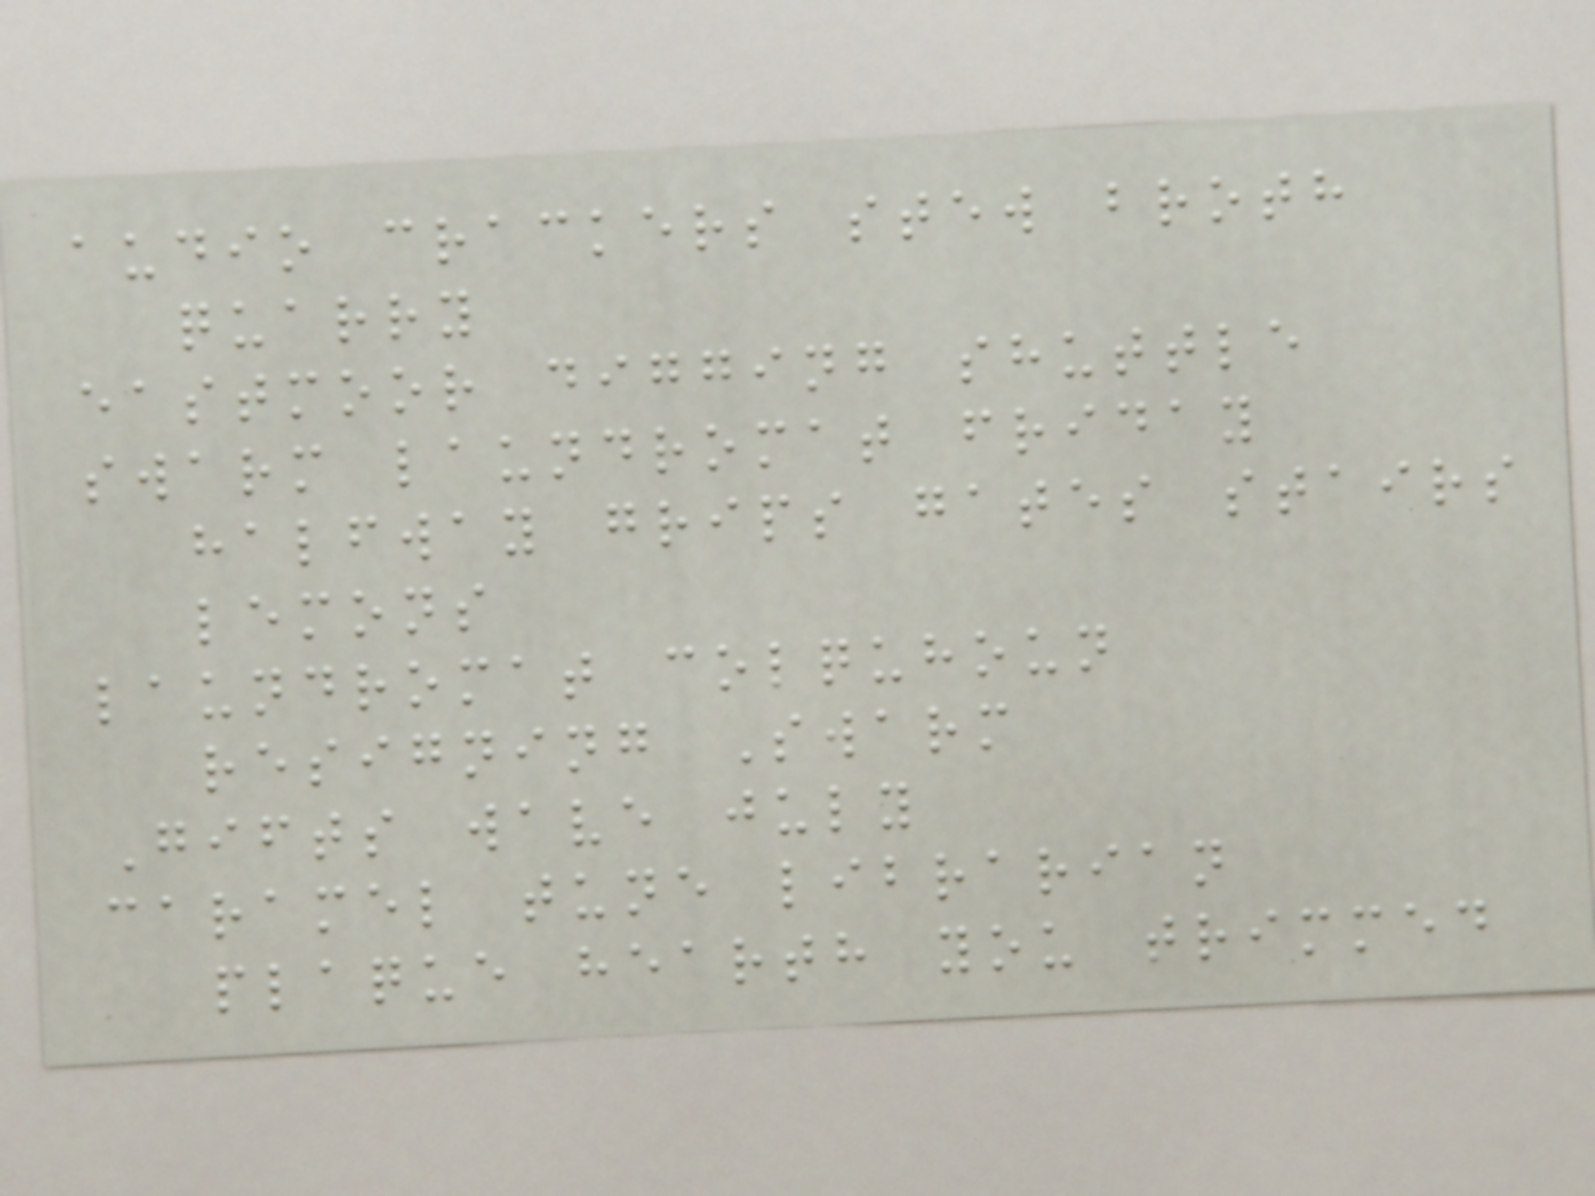audio crackers stew broth
quarry
eastmoor digging shuttle
swarm laundromat friday
halfway grips gates stairs
lemons
laundromat colquhoun
resigning Swarm
Gifts wave july
caramel tune librarian
plaque hearth you trimmed
